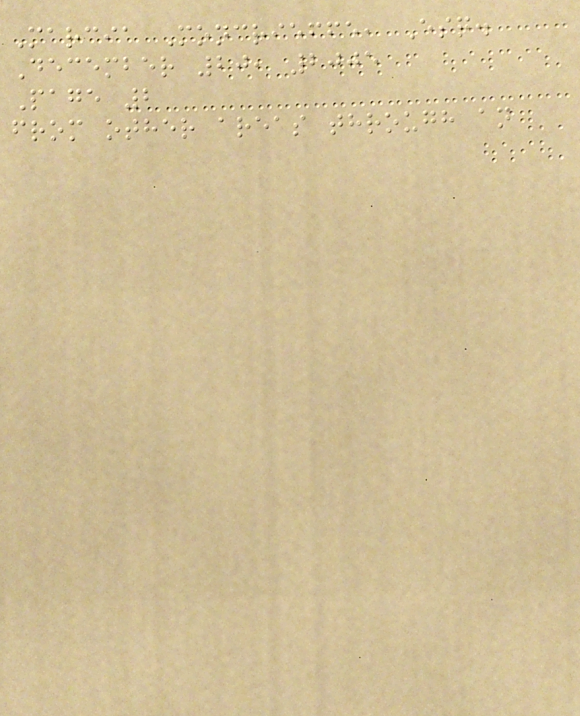Marcia Moncrieffe, Esq.
December 20, 2005
Page 2
from other areas through an
